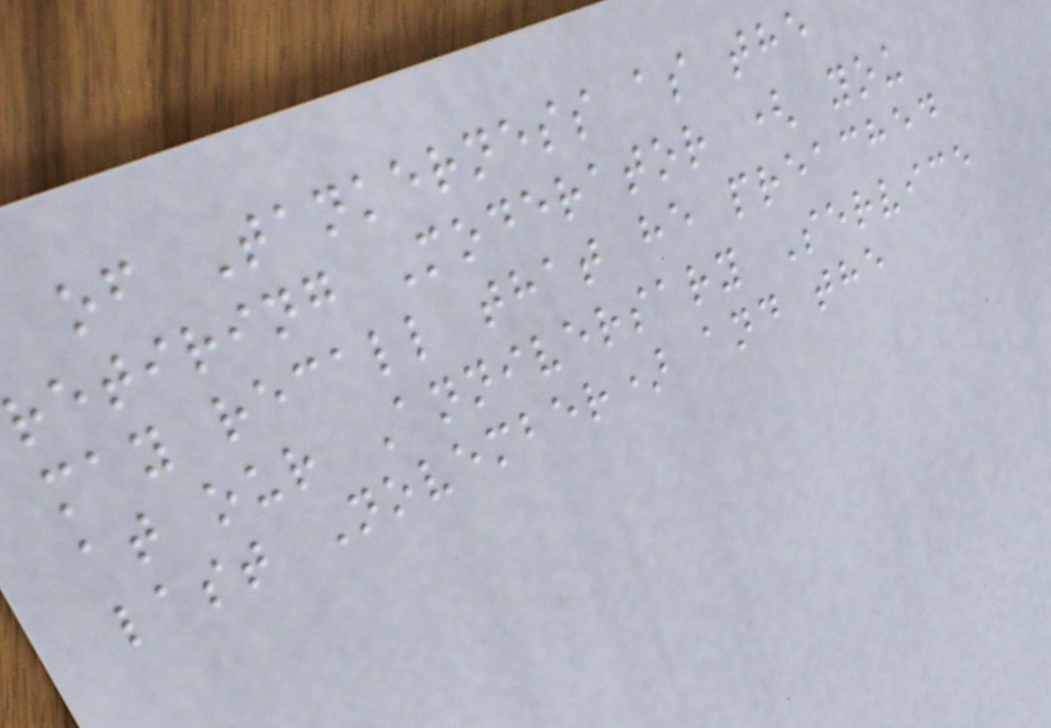of Tankerness as the
retiring Moderator ( you
may recall that he preached
at our Anniversary Service
last November) and the
